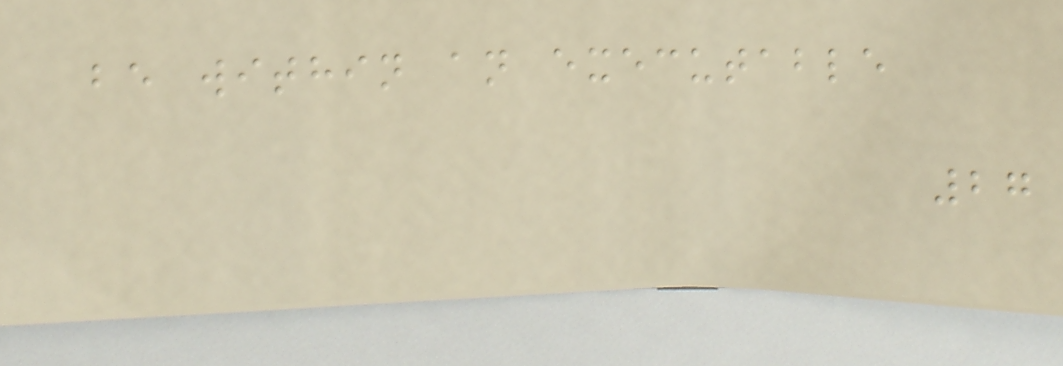be within an executable
27
